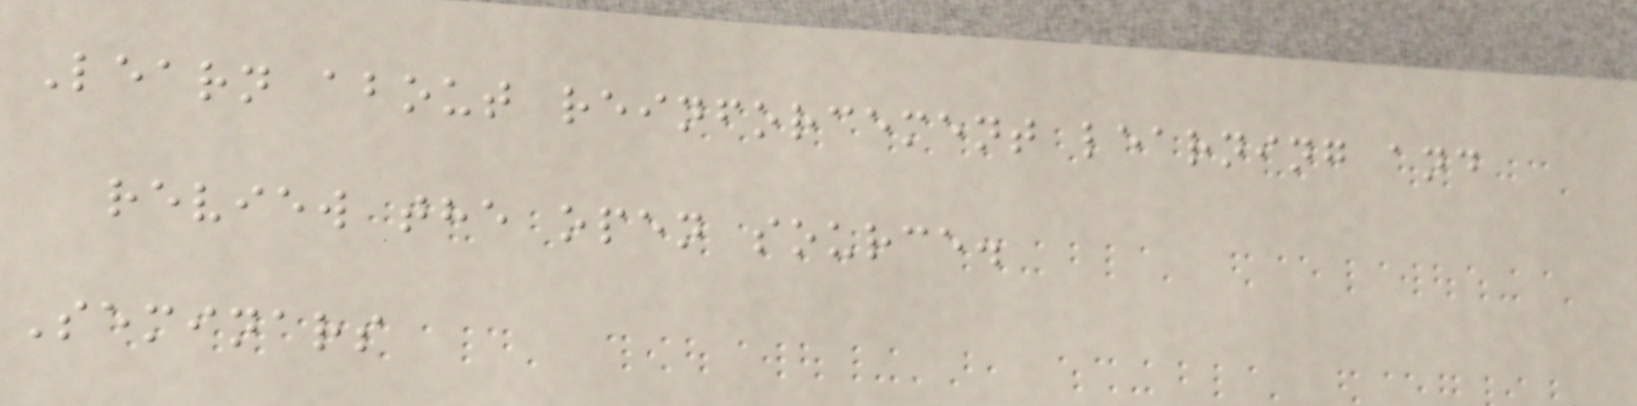Learn about reinforcement learning and
review the open source.
Seminars
